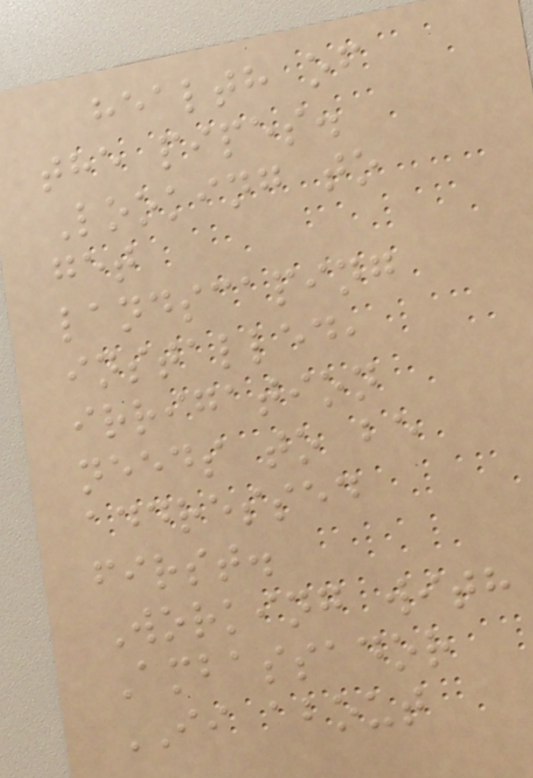health of
the pipes.
Looking to
get
landscaping
installed,
irrigation
needs to be
addressed
first.
Working with
Ambassador
II about
